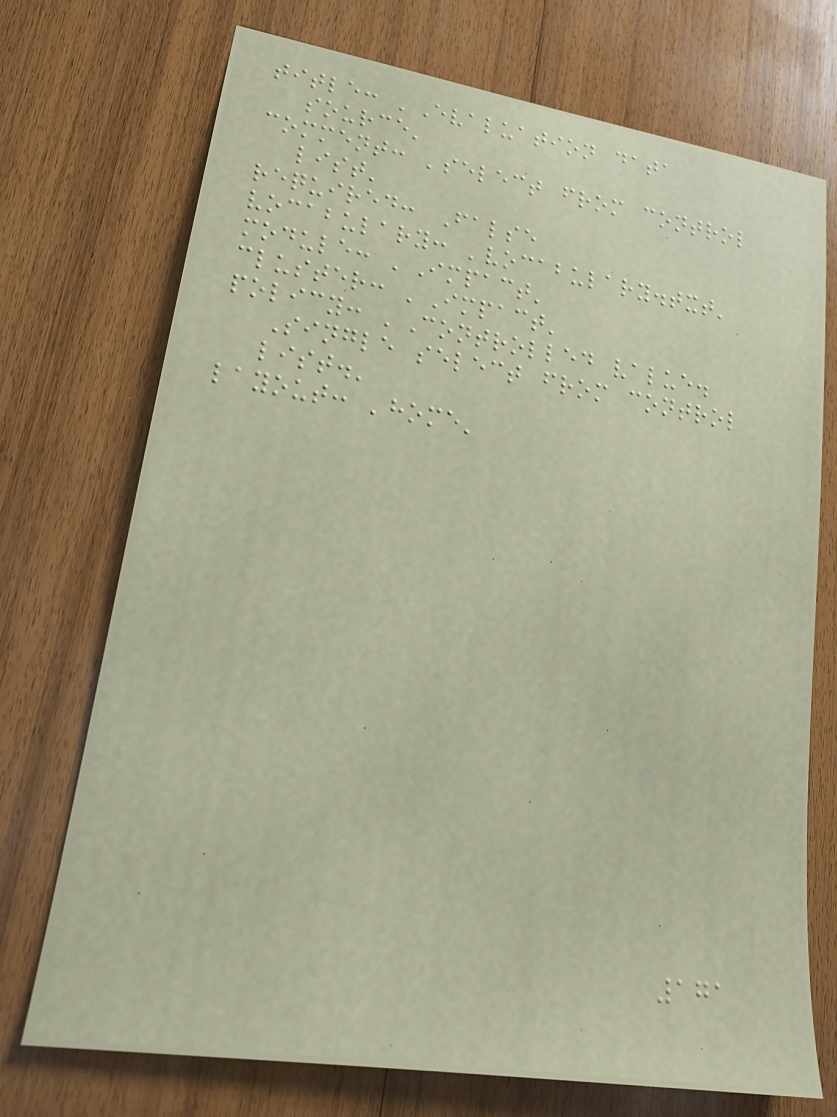title: 'Evaluation data
source'
comment: 'select from control
list'
required: False
vocabulary: 'vocabulary.txt'
module: 'Impact'
cluster: 'Impact'
policy: 'Controlled value.
Single select from control
list.'
layout: 'home'
171
